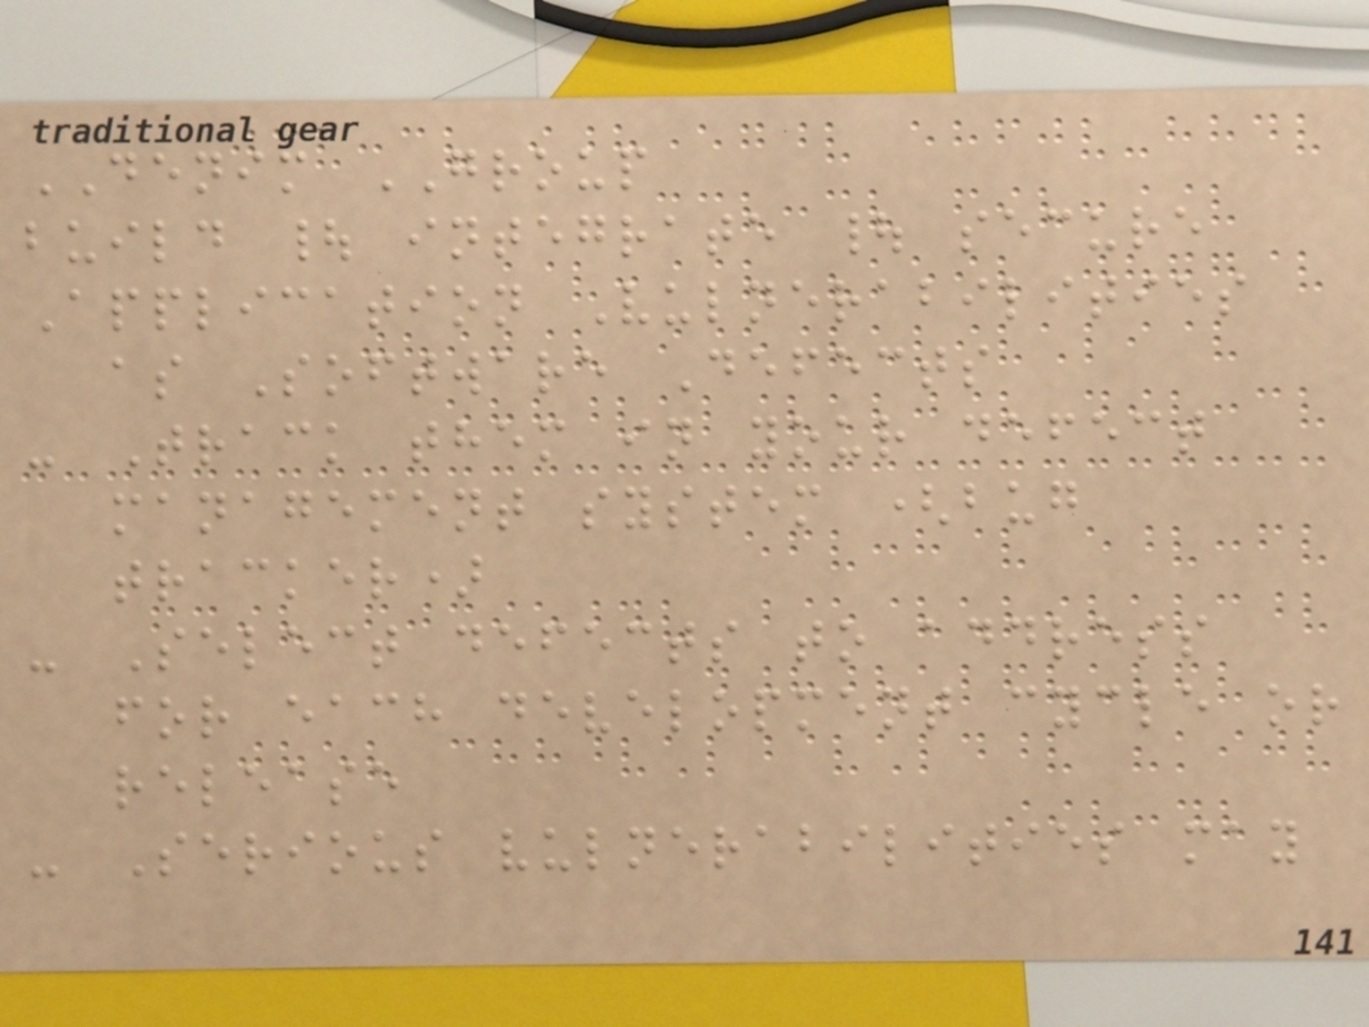DENIM GROUP
build | integrate | secure
Application Vulnerabilities
as Software Defects
- Track them in your defect
management system (bug
tracker)
- Select defects to address
for each development cycle or
release
- Serious vulnerabilities may
